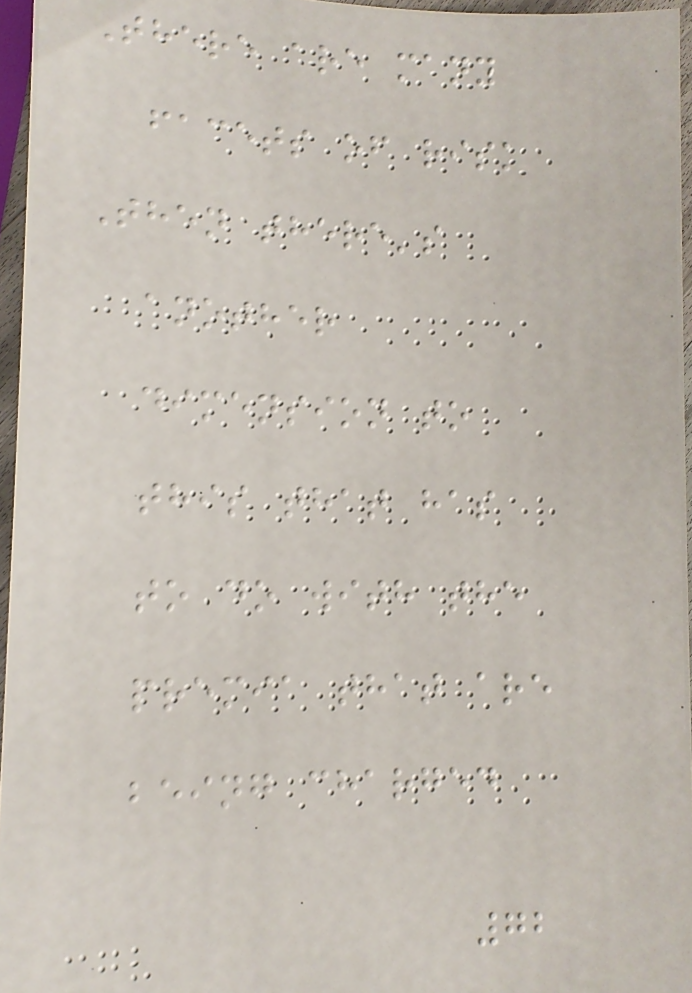There are many
facets of risk
Then there's
another
dimension to
this that has
to do with the
premia that are
being charged
72
